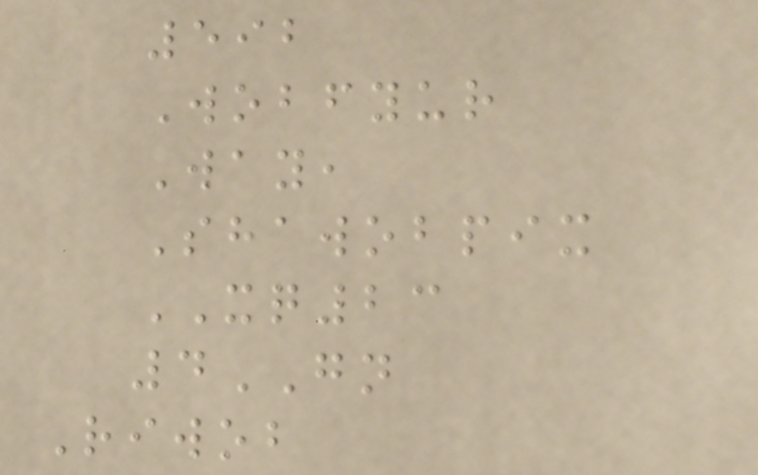592
Wobfyur
Way,
Shawobpix
XQ23
4GN
Riwob
